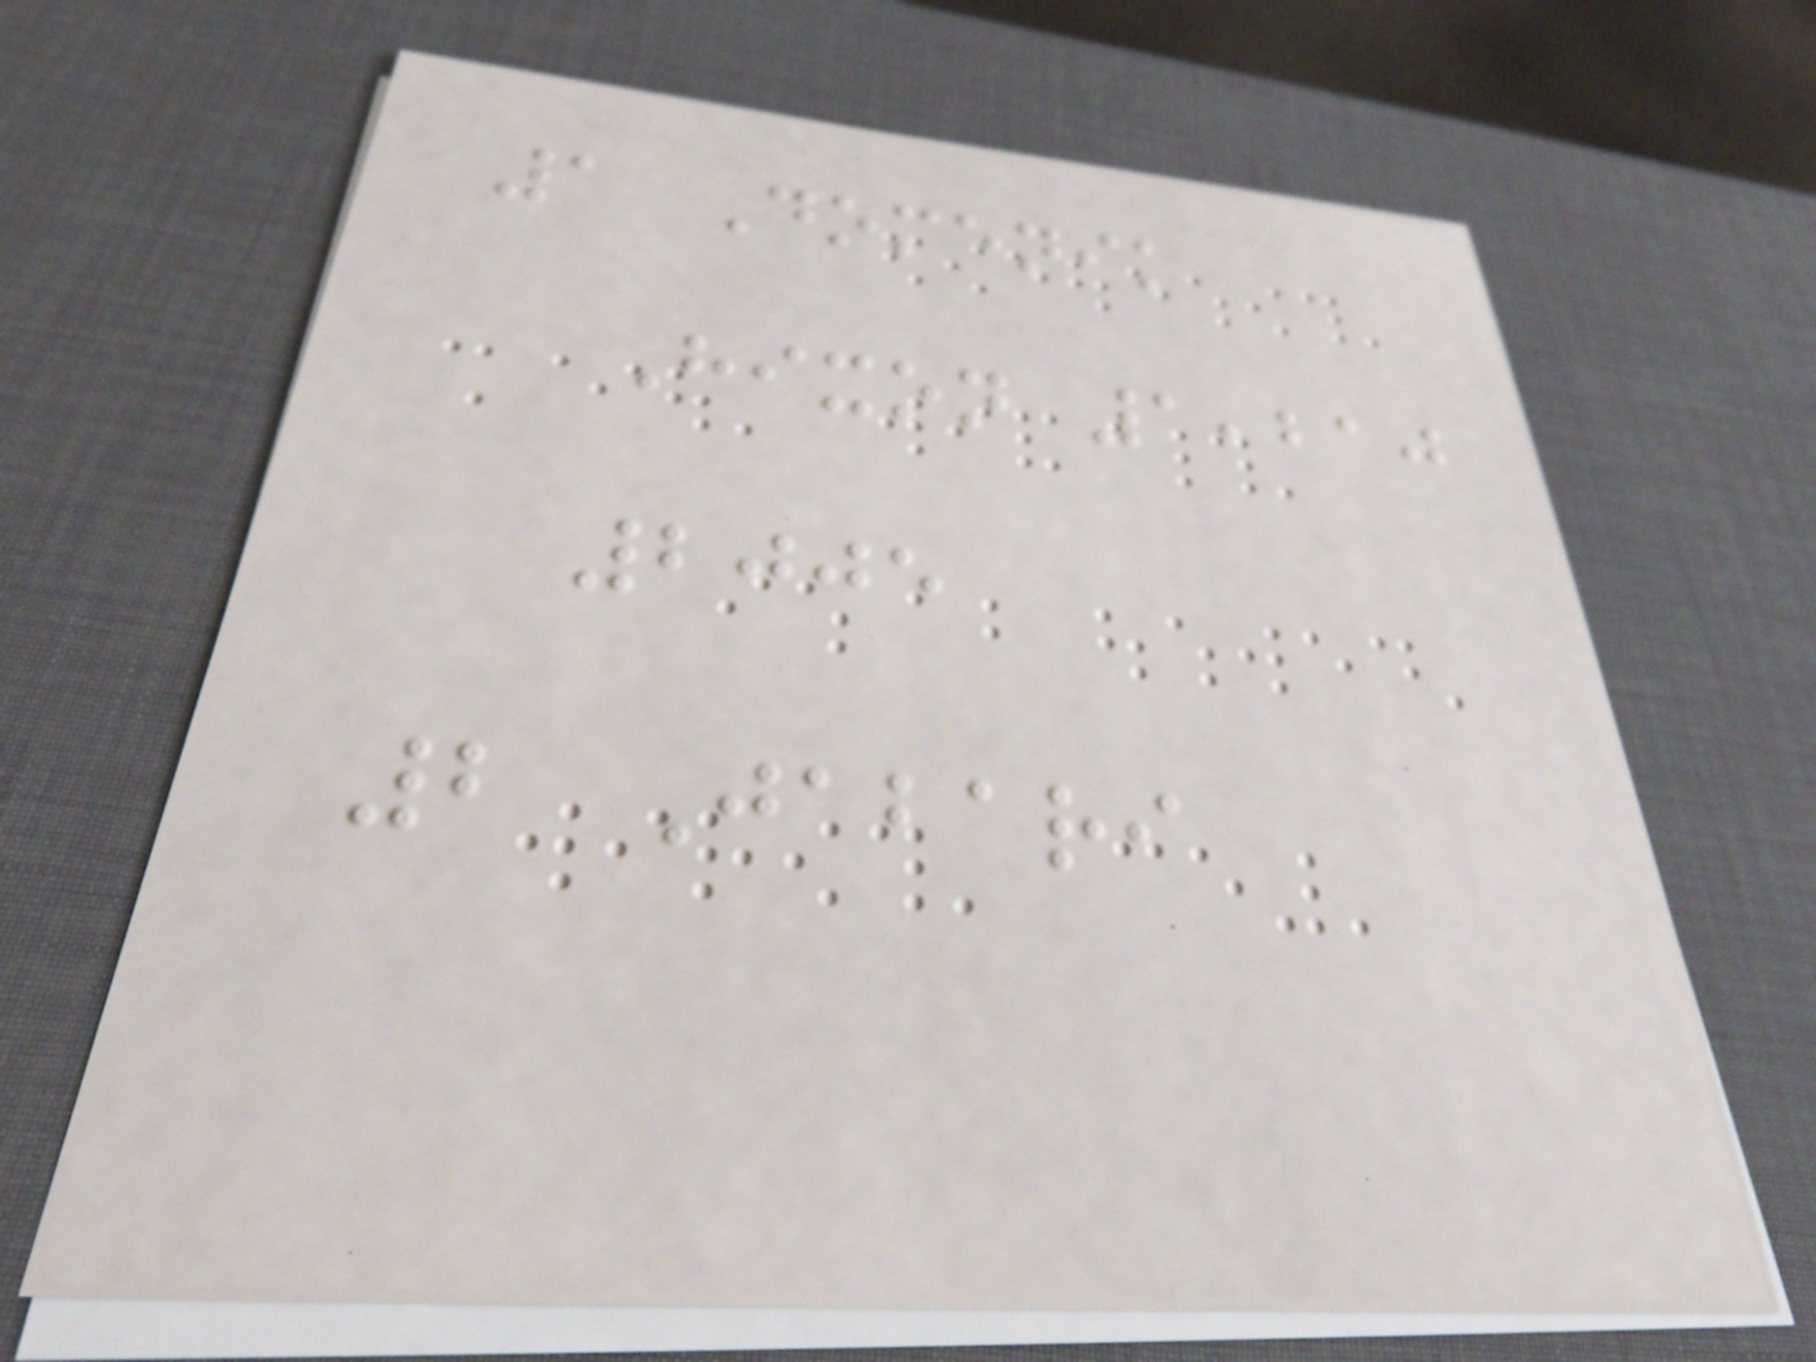1 Domenik
Hixon 1,210
2005
2 Jabari
